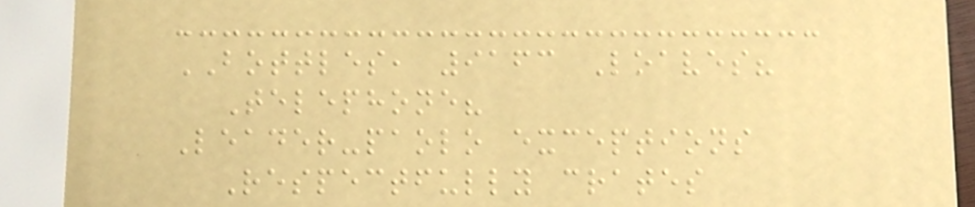BOTTLES, 9163 Loaves?
Telephone?
Leader-paolo exceptions
Respectfully crates
